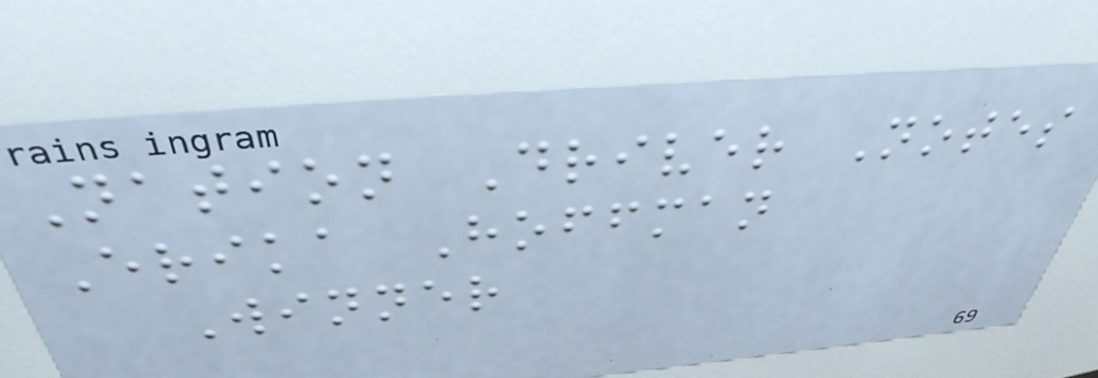Nation Driver Notes
Erika Hoffman
Winner
